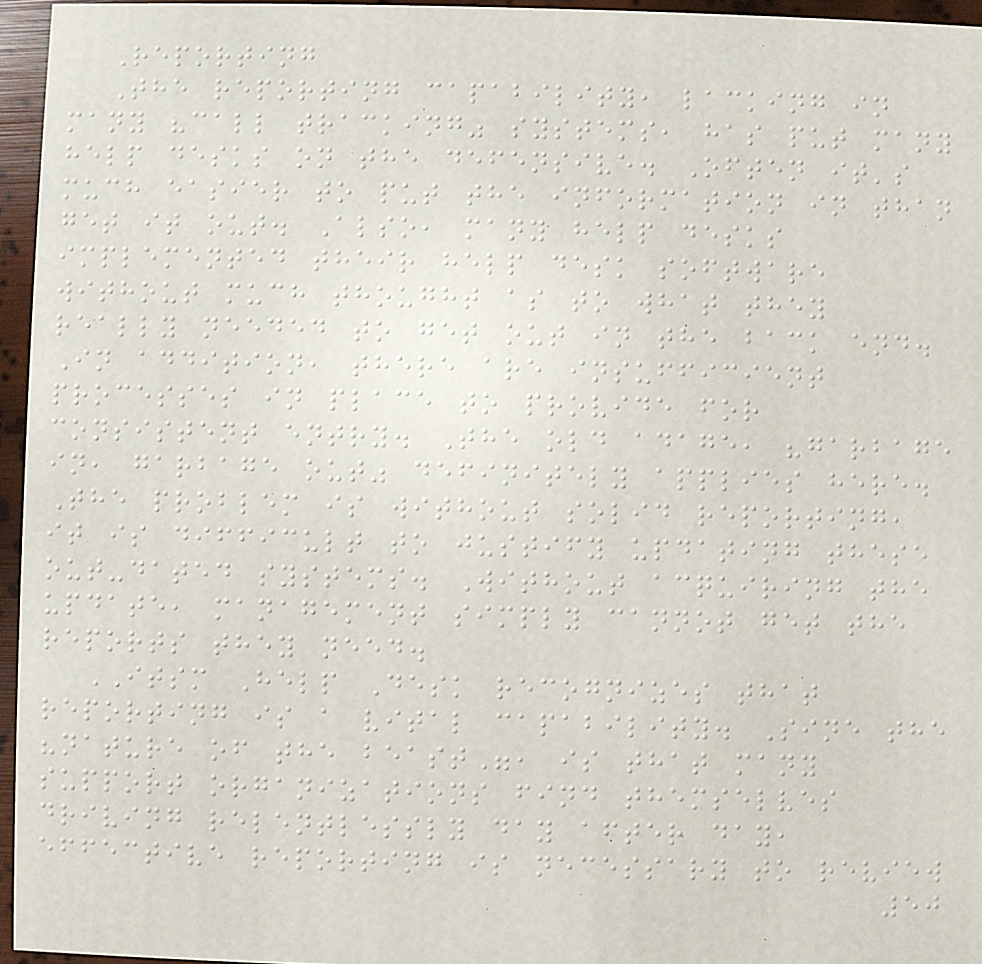Reporting
The reporting capability, lacking in
many "call tracking" systems, has put many
help desks on the defensive. Often it's
much easier to put the information in than
get it out. Also, many help desks
implemented their help desk software
without much thought as to what they
really needed to get out in the back end.
In addition, there are insufficient
processes in place to provide for
consistent entry. The old adage, "garbage
in, garbage out" definitely applies here.
The problem is without solid reporting,
it is difficult to justify updating these
out-dated systems. Without acquiring the
update, management simply cannot get the
reports they need.
ITSM Help Desk recognizes that
reporting is a vital capability. Sine the
"nature of the beast", is that many
support organizations find themselves
driving relentlessly day after day,
effective reporting is necessary to review
50
